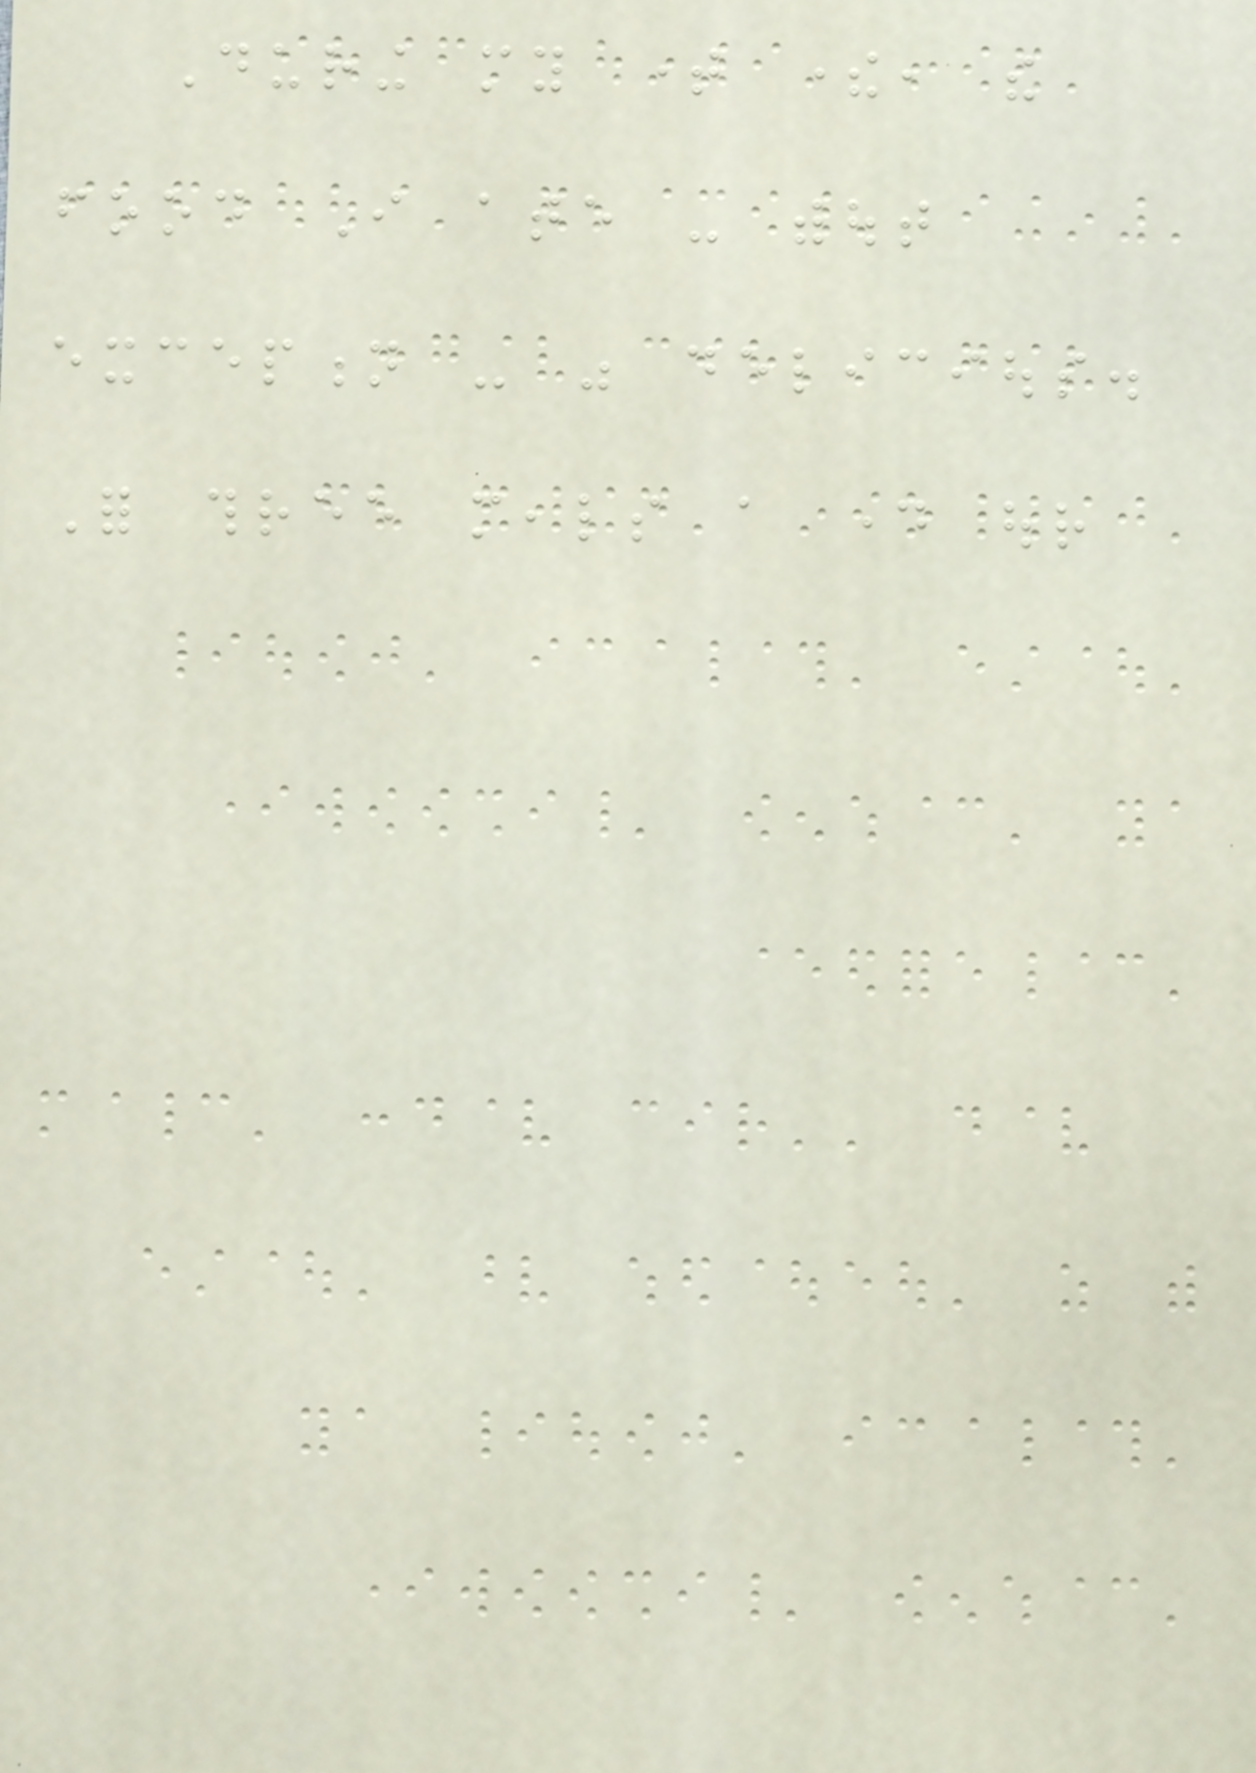During my time there, the
food I ate - without
exception - was delicious.
For three meals a day our
